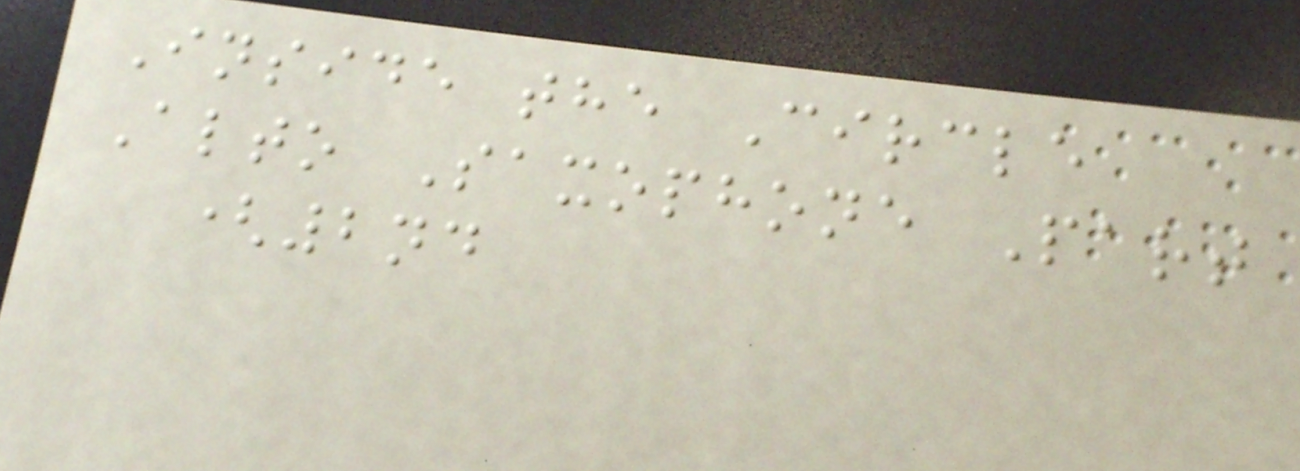Inside the Circle
Alto Saxophone Part
(2nd
